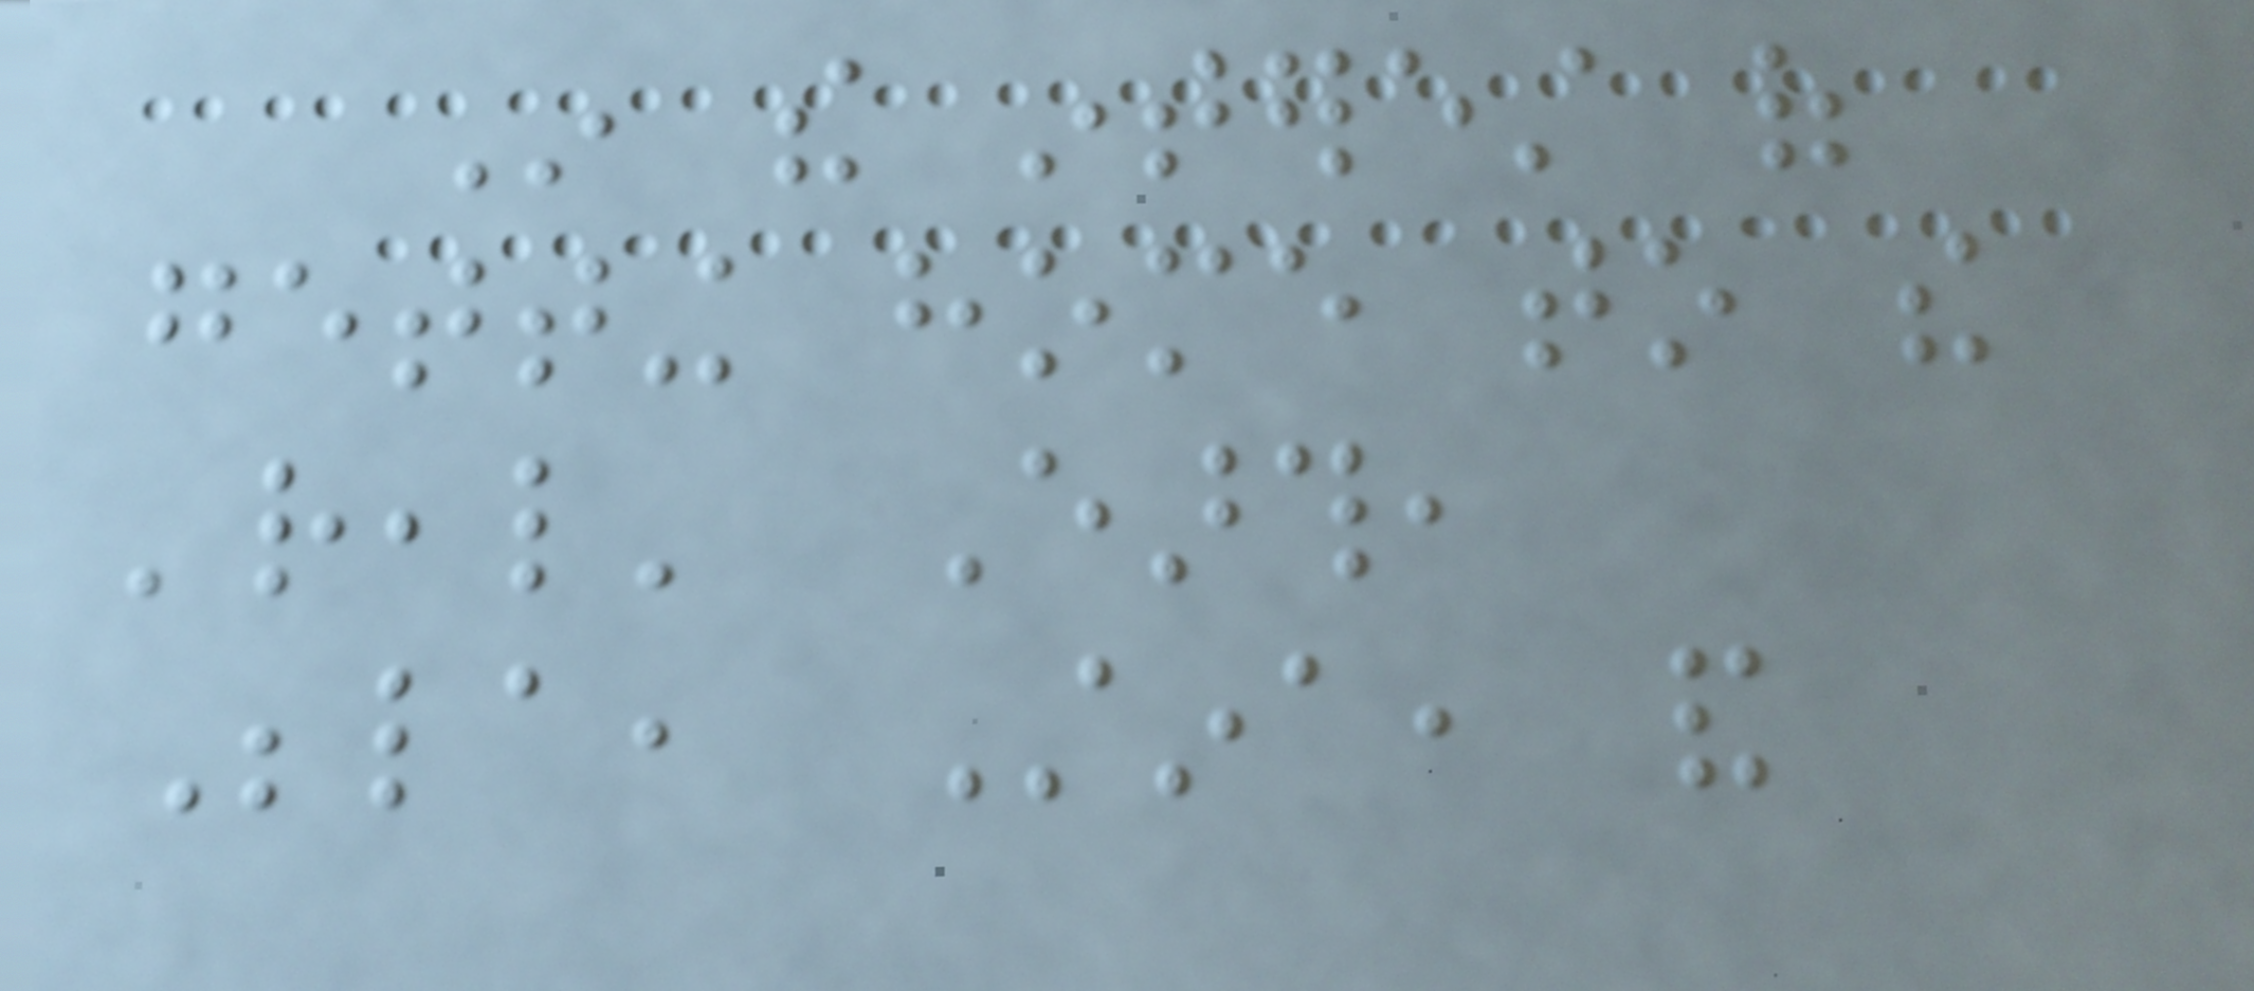In the interest of
getting home to the
'real' Earth,
Bela, Stina, and
